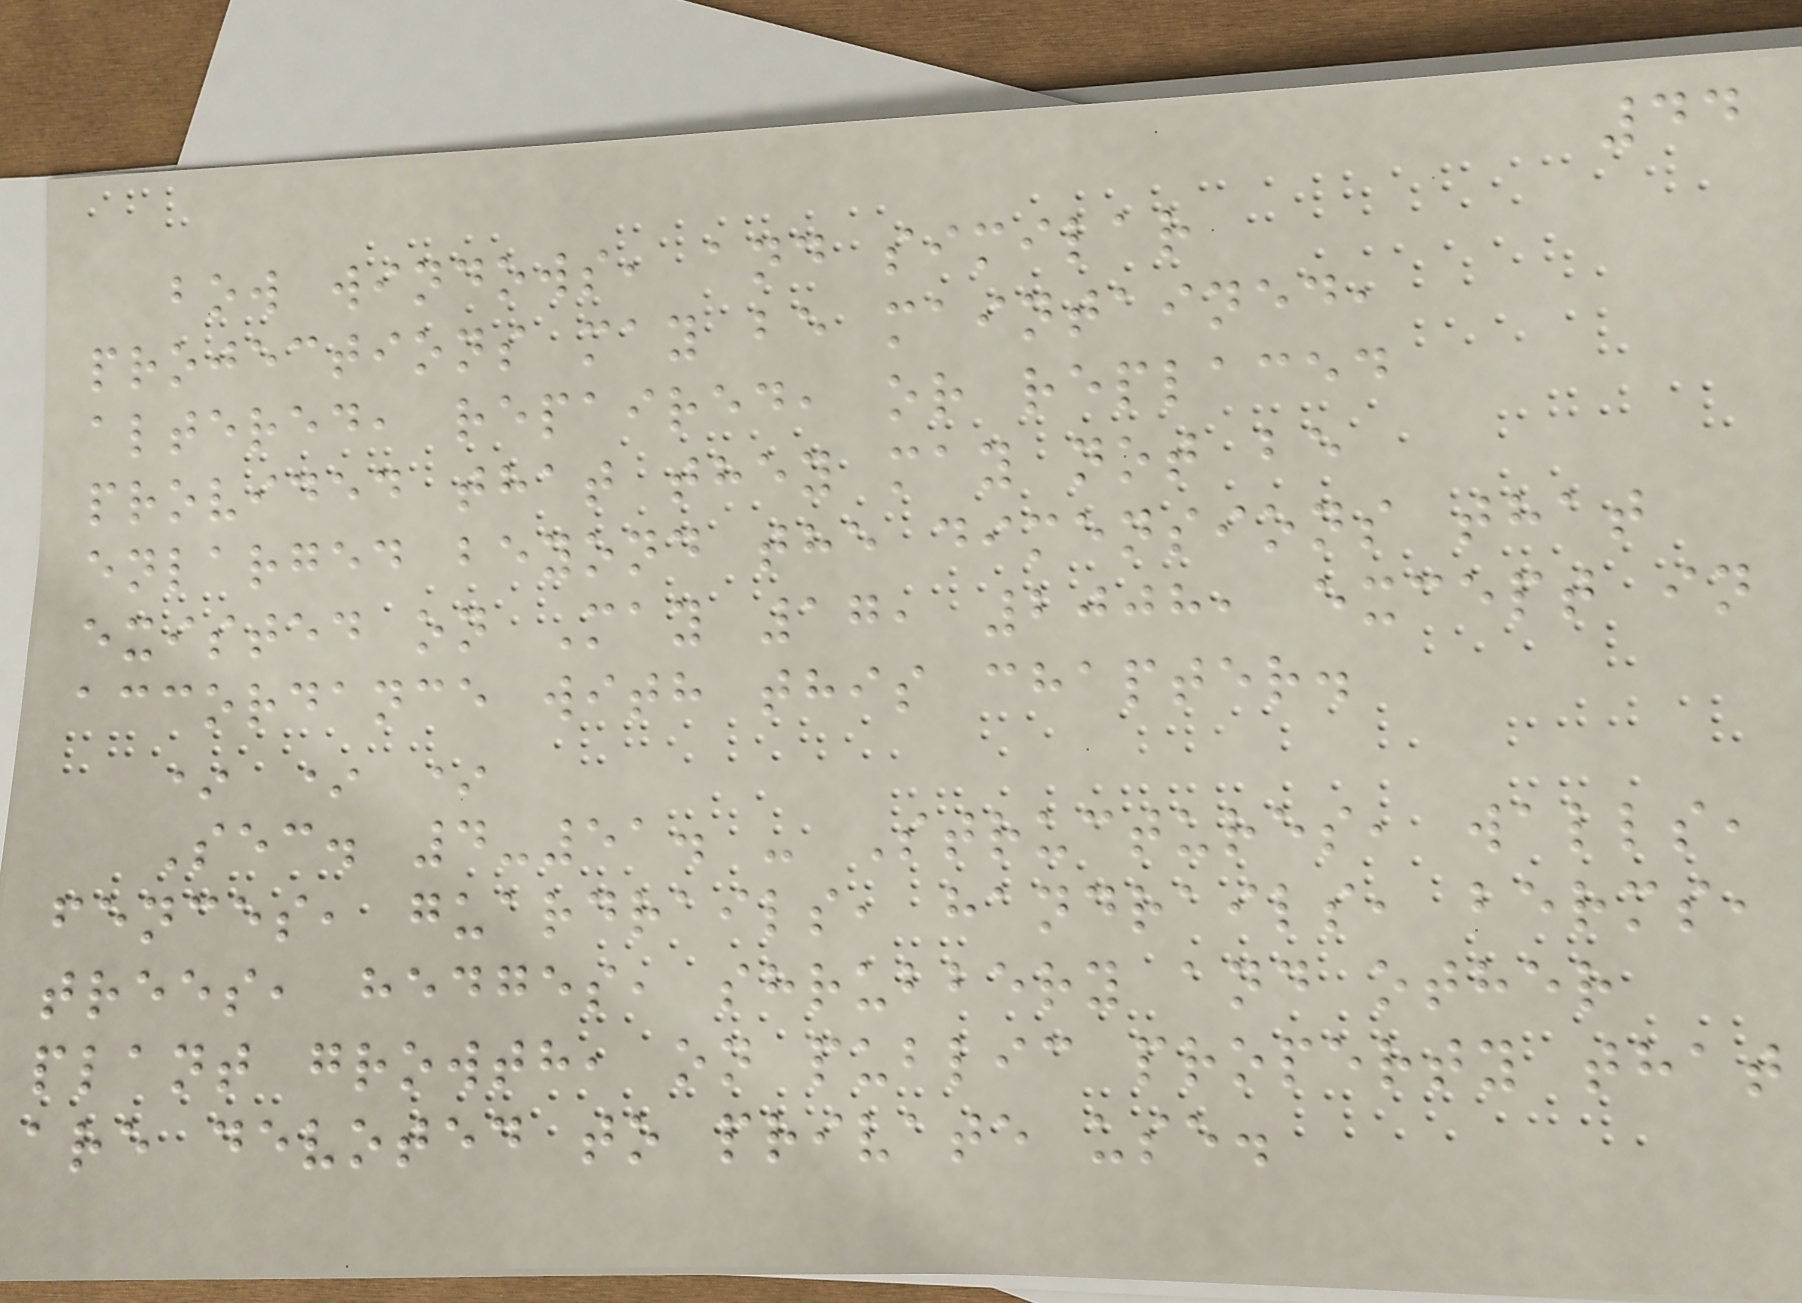44
bow windows, and similar
projections may be maintained,
altered, repaired, or replaced
provided that they may not be
enlarged beyond the dimensions that
existed on May 17, 2008, except in
accordance with this chapter.
* * *
Sec. 4-51. - Structures, walls,
fences, guardrails, handrails, berms,
trees, hedges, shrubbery and other
plant growth, on public property that
are devoted to private use.
